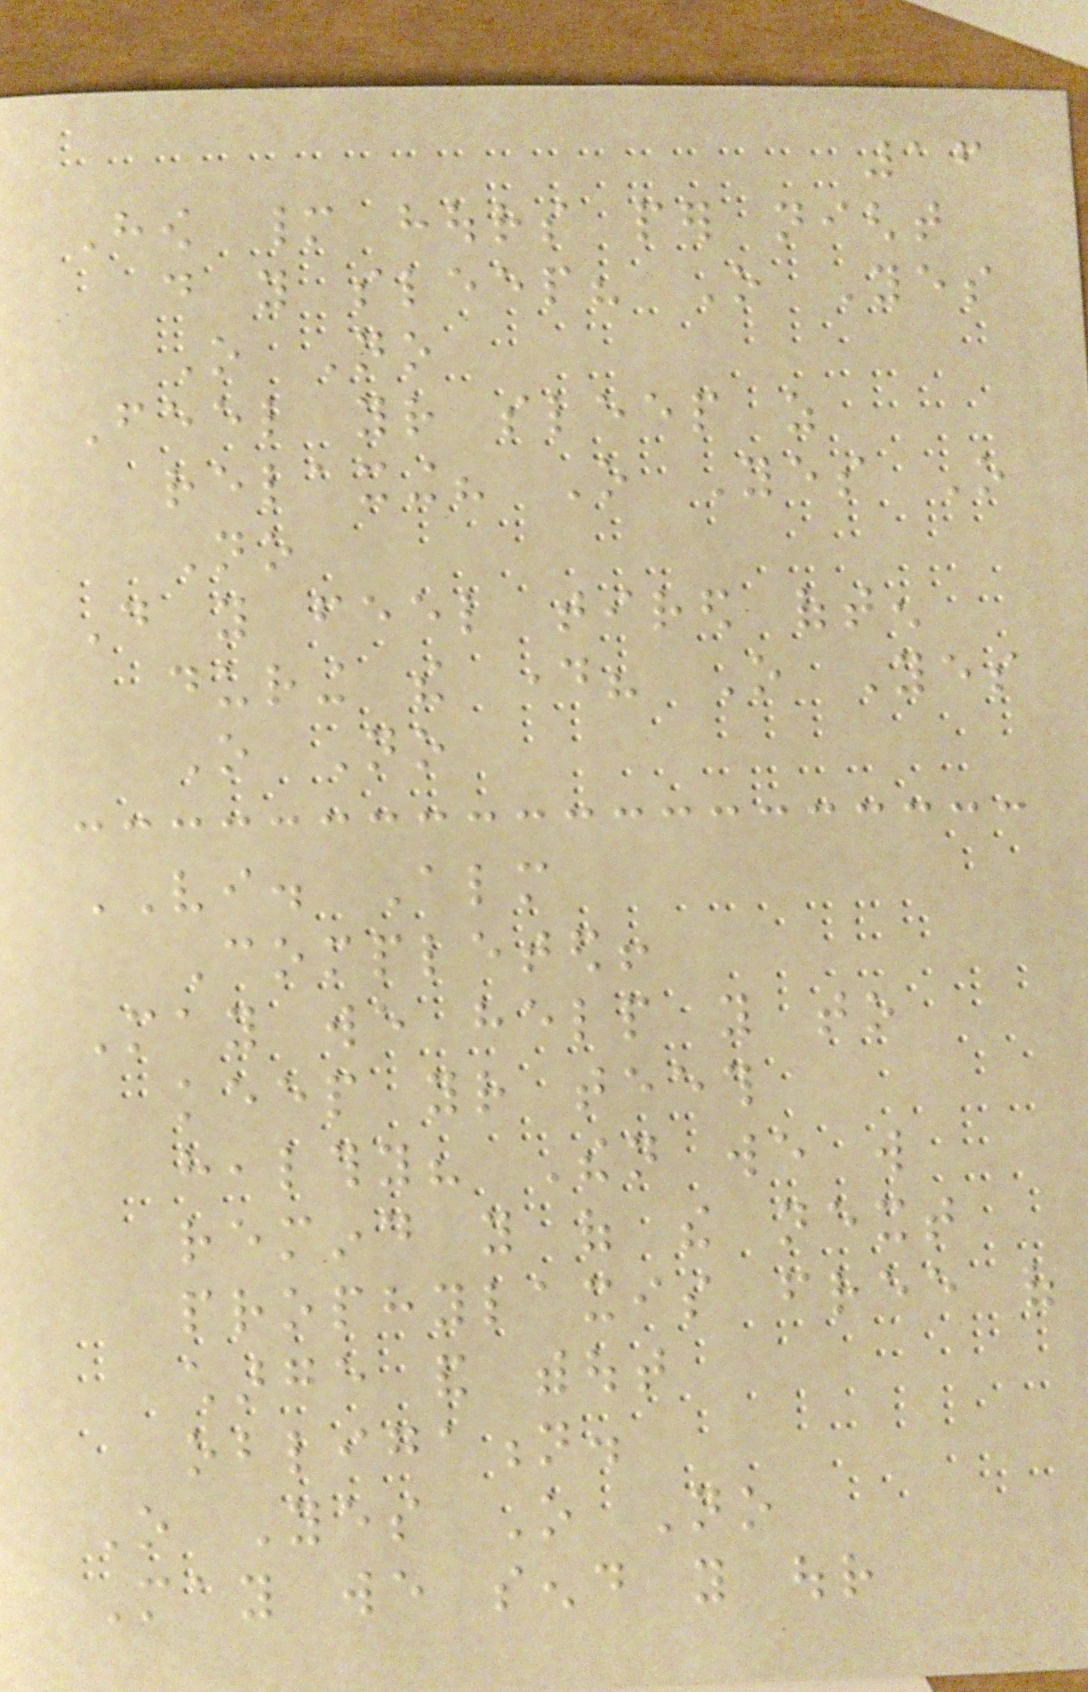16
How many hours per night
do you sleep? O Yes
O No
Feel your sleep as
relaxing? O Yes O
No
Do you feel tired often
during the day? O Yes
O No
VI. Almost
Completed!
May we help you to
keep your teeth
healthy? Then we will
remind you of the next
prophylaxis free of
charge and without
obligation.
O Yes O No
May we send you our
